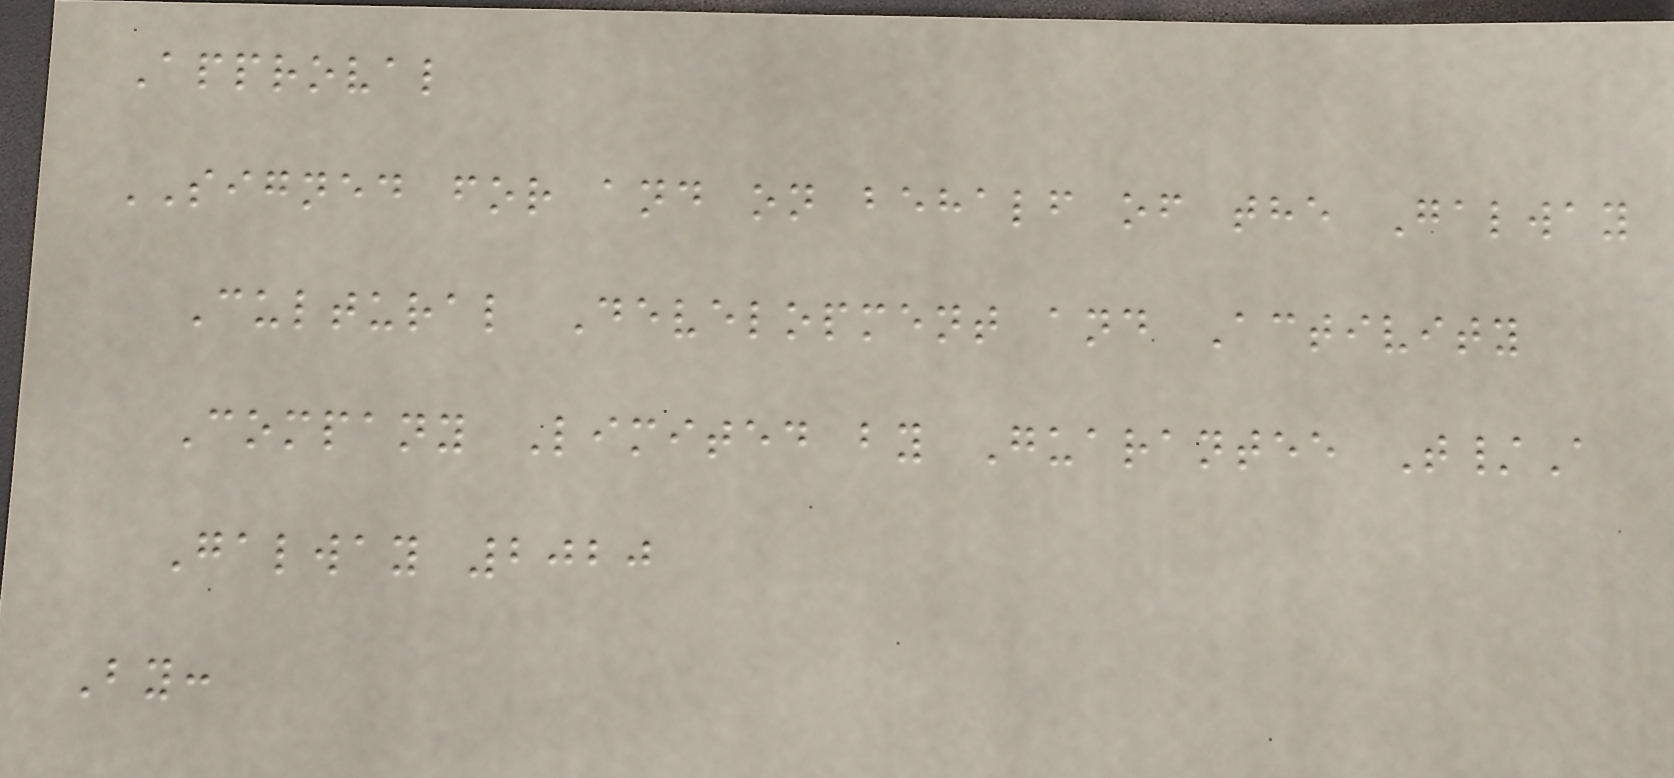Approval
SIGNED for and on behalf of the Galway
Cultural Development and Activity
Company Limited by Guarantee T/A
Galway 2020
By:
